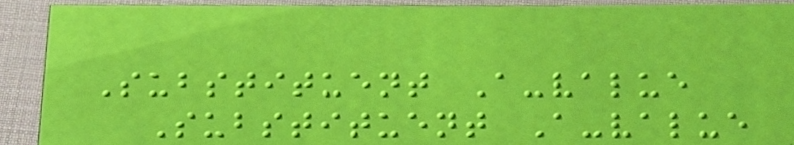Substituent A-value
Substituent A-value
